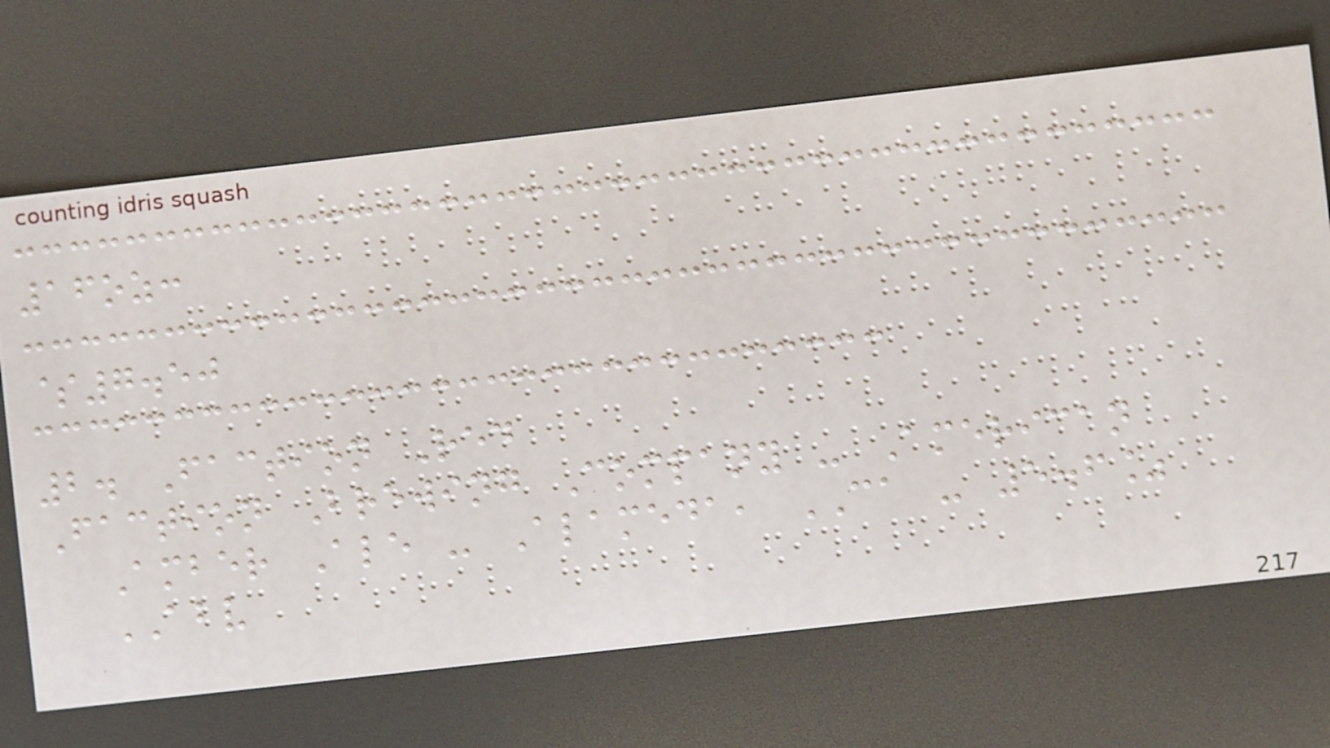16oz:
$7.50
2. Faction Red
Faction Brewing Company - American
Amber Ale - Alameda, CA - 5.6%
ABV
